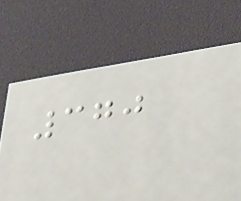370
